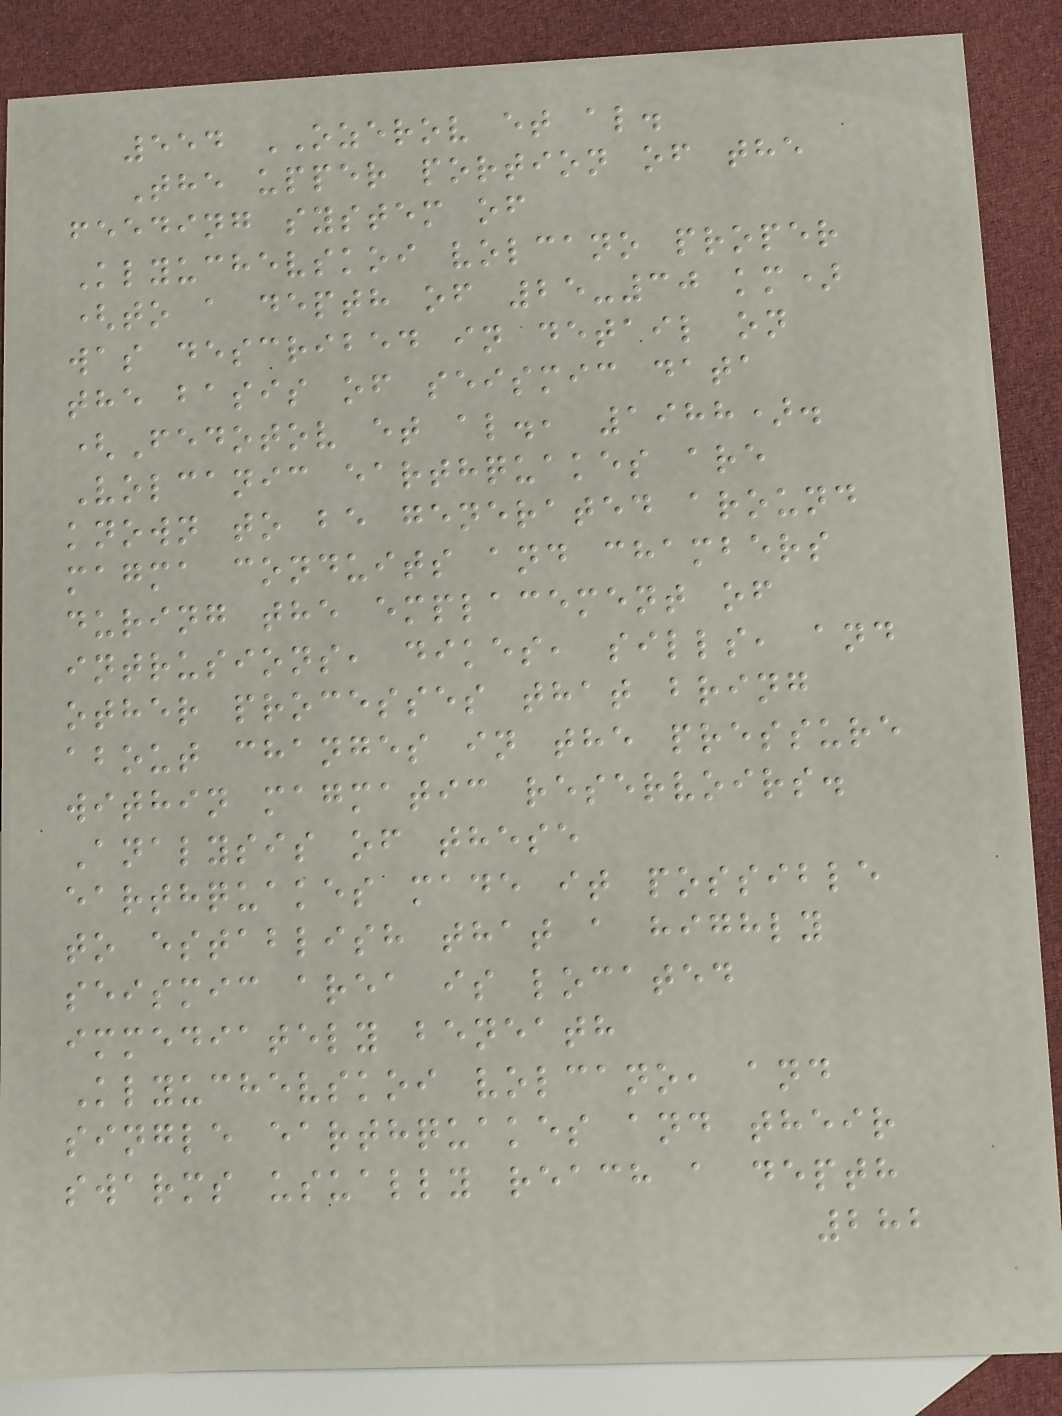554 OZEROV et al.
The upper portion of the
feeding system of
Klyuchevskoi volcano proper
(to a depth of 25-30 km)
was described in detail on
the basis of seismic data
(Fedotov et al., 1988).
Volcanic earthquakes are
known to be generated around
magma conduits and chambers
during the emplacement of
intrusions, dikes, sills, and
other processes that bring
about changes in the pressure
within magmatic reservoirs.
Analysis of these
earthquakes made it possible
to establish that a highly
seismic area is located
immediately beneath
Klyuchevskoi volcano, and
single earthquakes and their
swarms usually reach a depth
282
